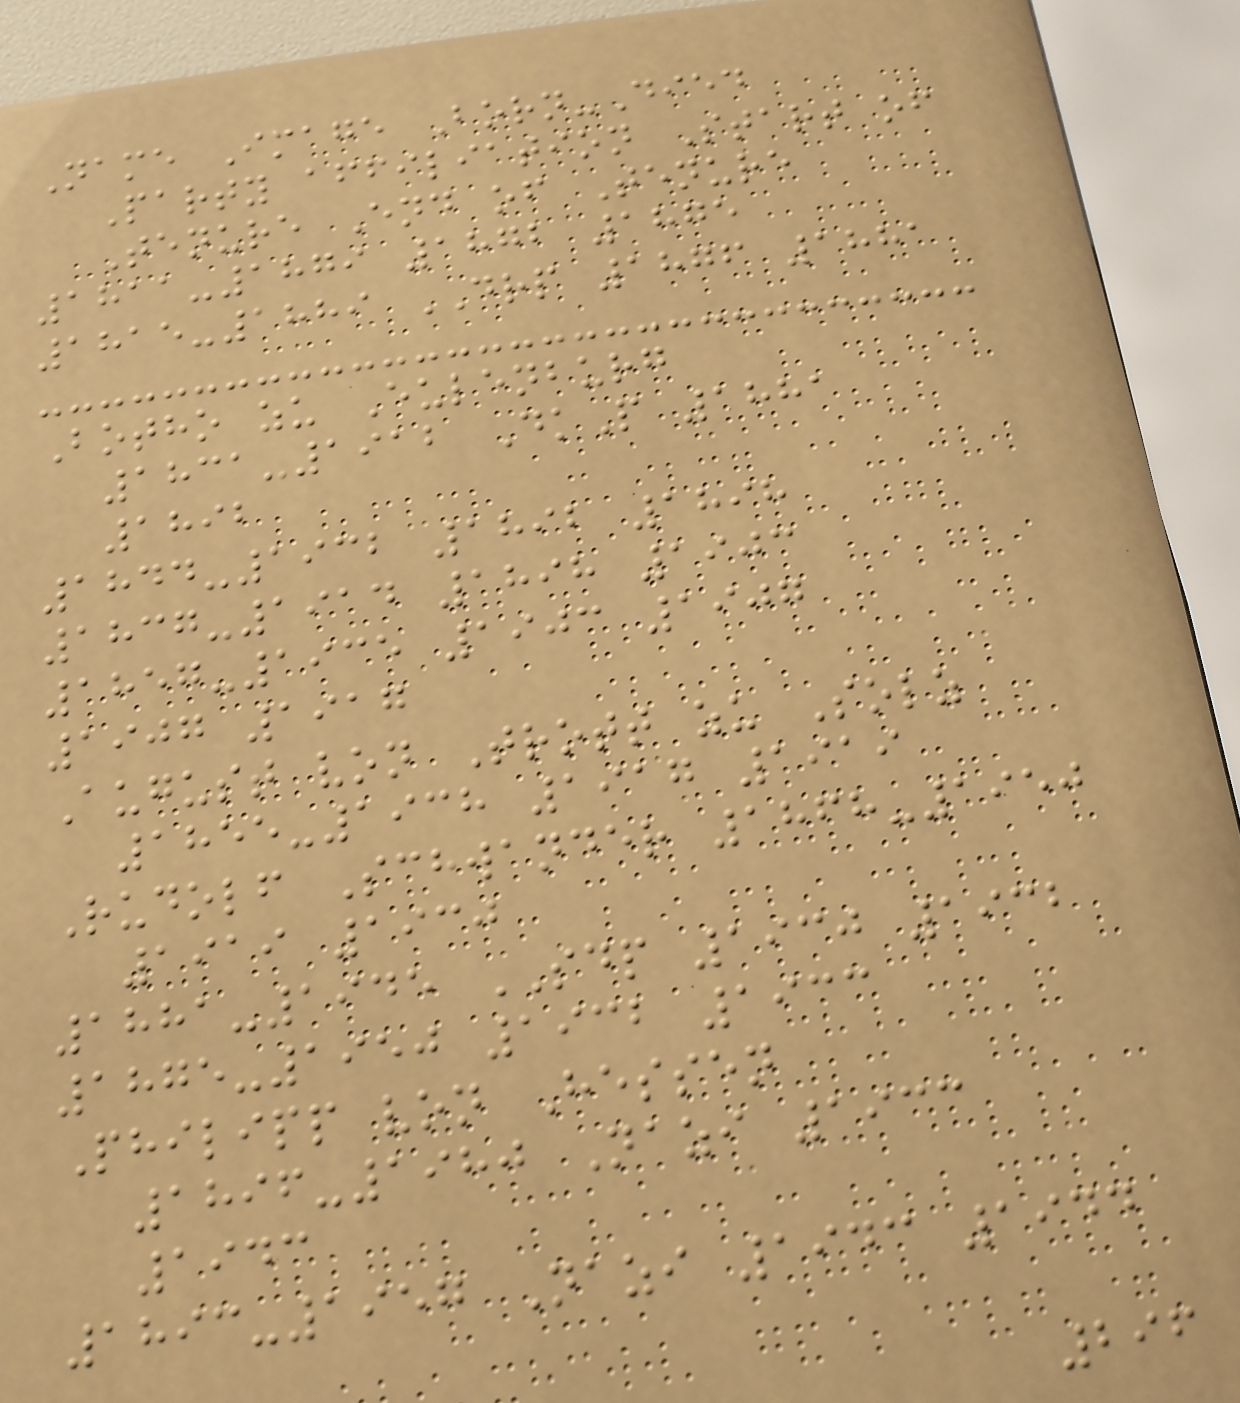Name Image Born-Died
Party affiliation Start of
Tenure End of Tenure
1811-1879 1872 1875
1815-1889 DRP 1876 1881
Botho zu Eulenburg
1831-1912 DkP 1881
1892
1844-1932 1892 1898
1837-1914 1898 1903
1857-1935 1903 1907
1907 1917
August von Trott zu Solz
1855-1938 1917 1919
Rudolf Schwander 1868-1950
1919 1930
1881-1945 SDP 1930 1932
1875-1950 1932 1933
Philipp von Hessen
1896-1980 Nazi 1933
1943
1893-1957 Nazi 1943 1944
296
